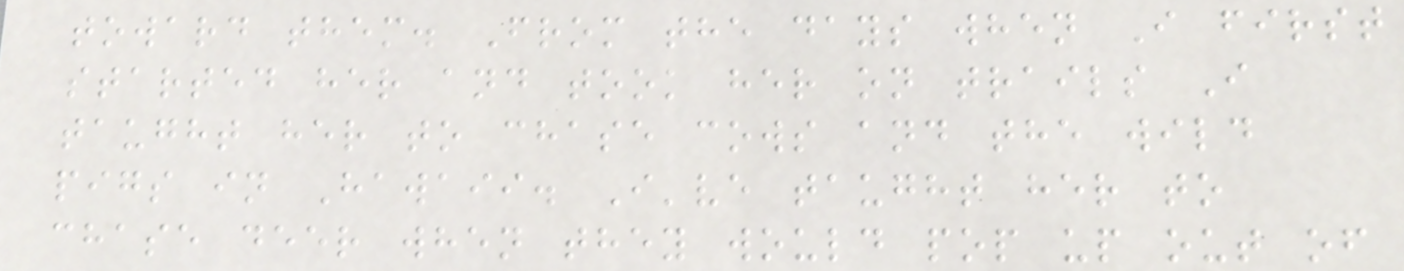toward them. From the days when I first
started her and took her on trails I
taught her to chase cows and the wild
pigs in Hawaii. I've taught her to
chase deer when they would pop up out of
